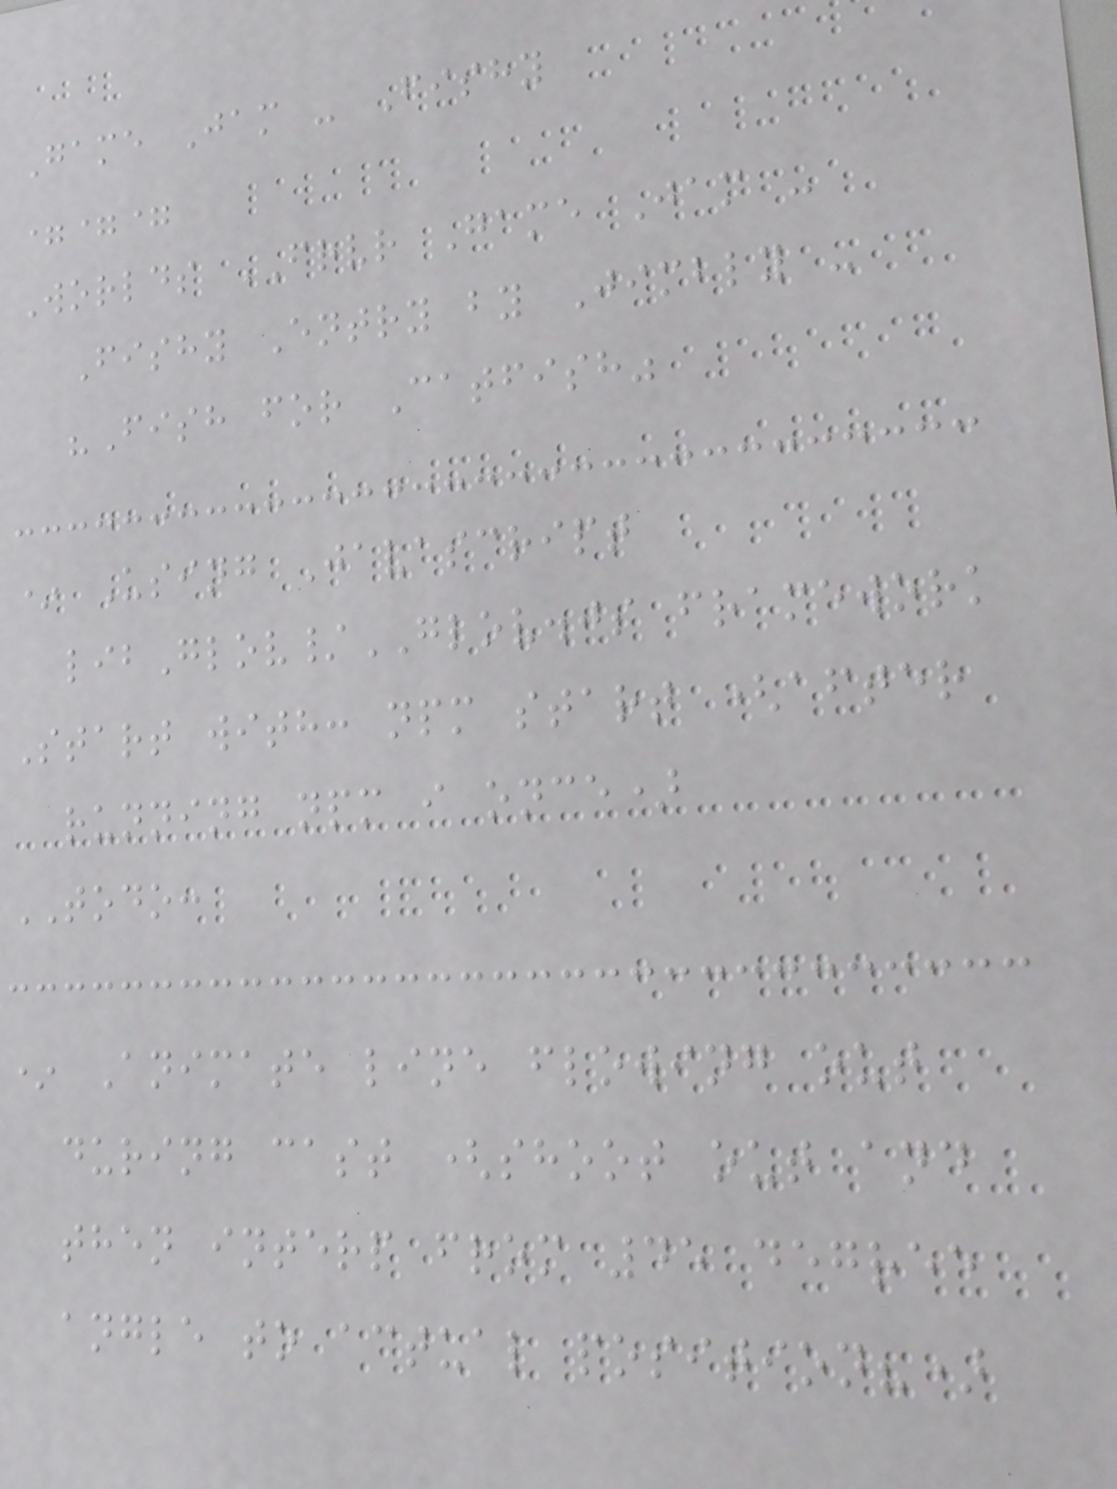Game Jam - Fishy
===
Worlds FRVR Game Jam -
Fishy Entry by Jimbly -
"Fish for Catfish"
* Using Javascript
libGlov/GLOV.js framework
Start with: npm start (after
running npm i once)
TODO:
* Animate line flowing out
during cast (shoot out and
then interp from 45 degree
angle to actual position?)
